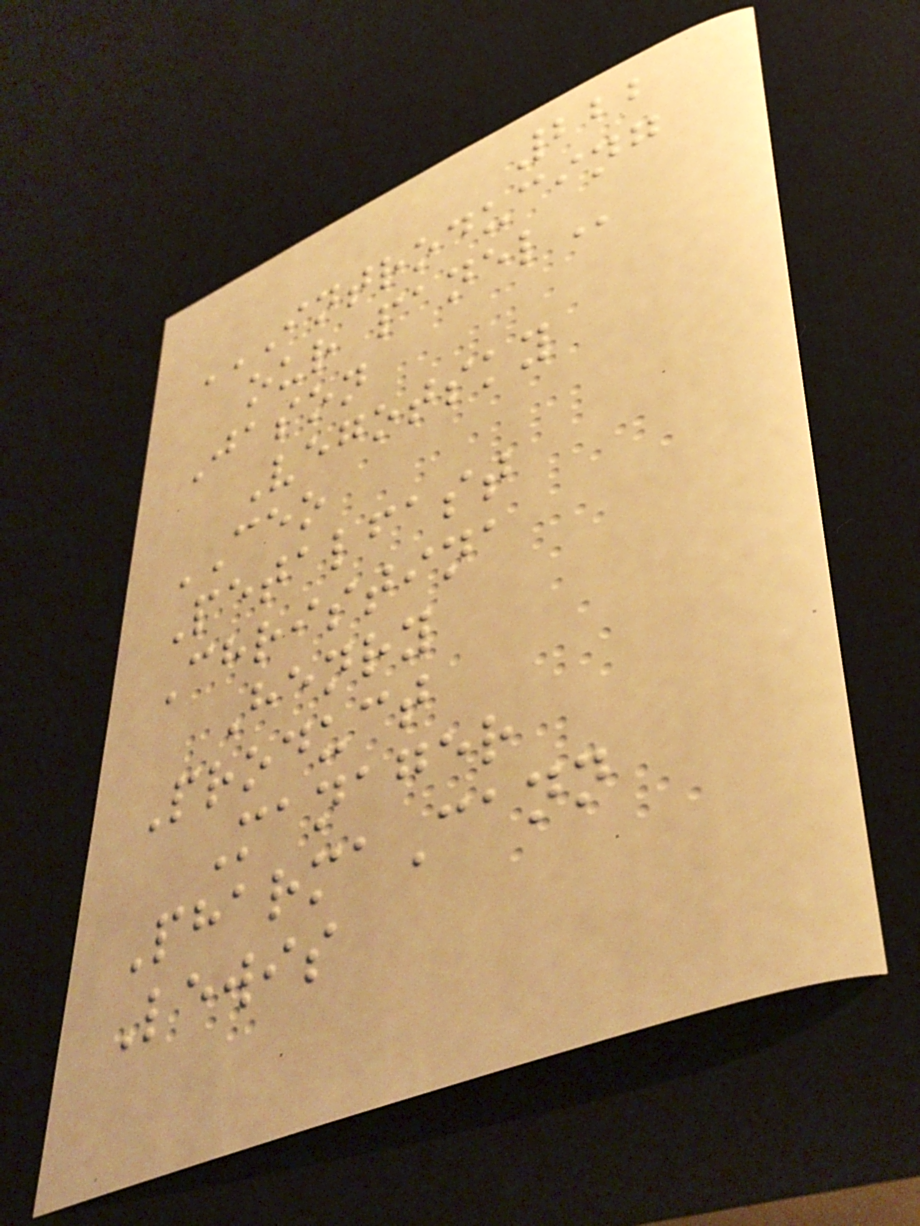222
INTRODUCING
OUR PANEL
Jason
Vegotsky
CEO
Petalfast
Christina
Henry
Product
Manager
PharmaCann
Lewis
